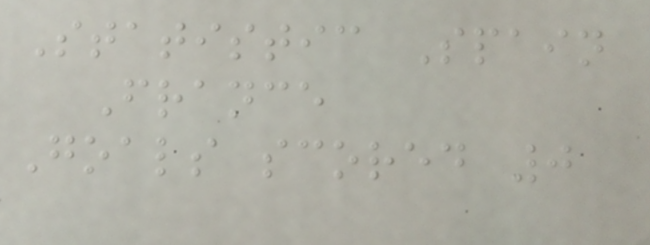Statistic Spain
France
Goals scored 0
